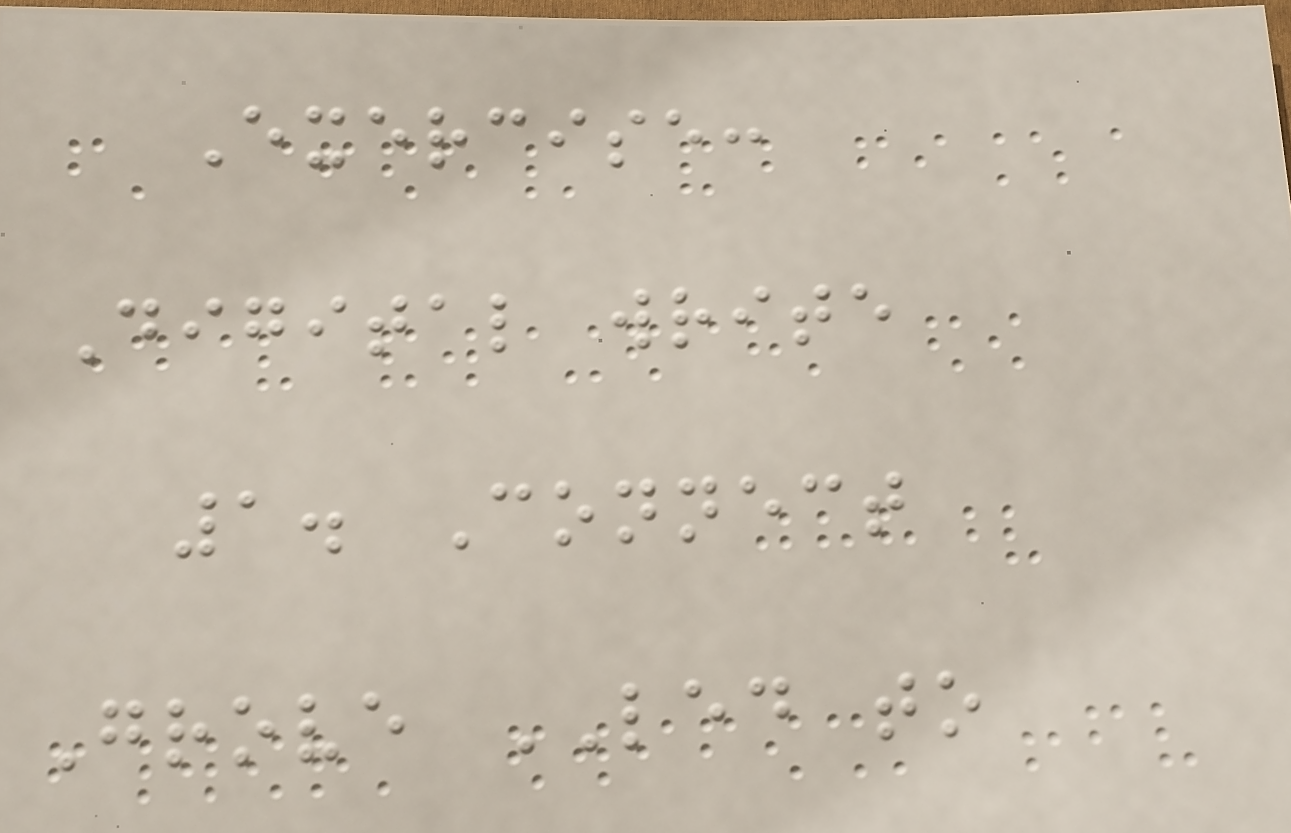Exercise:
Digital write
1. Connect
Grove LED to
